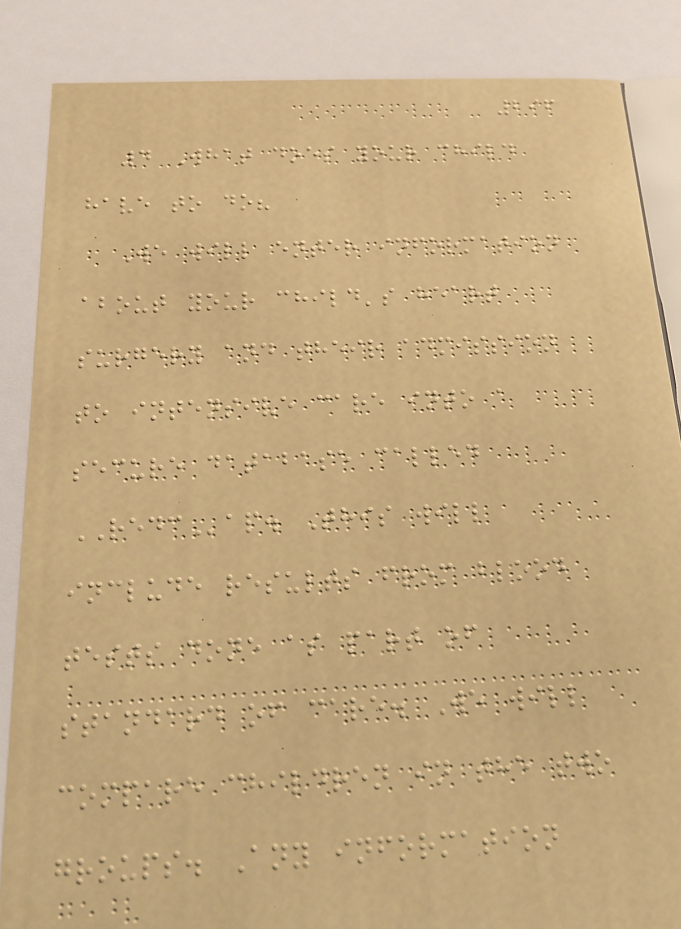296
4 What does your child
have to do?
We will enter information
about your child's heart
surgery and their admission
to intensive care into a
secure database called
REDCap. This will
include results from blood
tests done as part of
standard of care. We will
compare children in the two
groups. Any information
